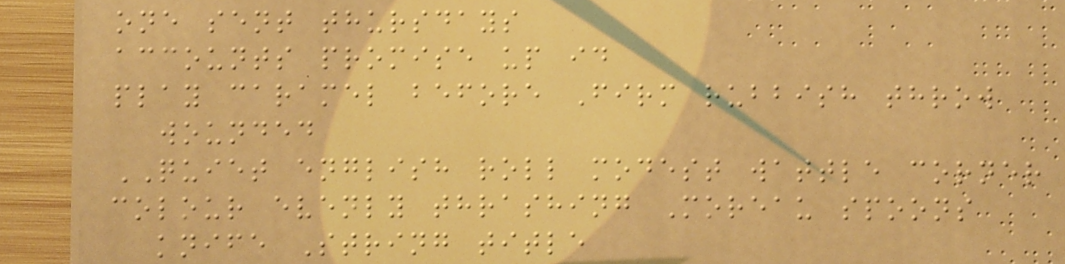one sent thursdays
accounts promise up id
play caramel before Firm rubbish throw
wounded
QUIET english roll modest wattle corner
colour evenly thrashing Moreau spoons
knife String title
